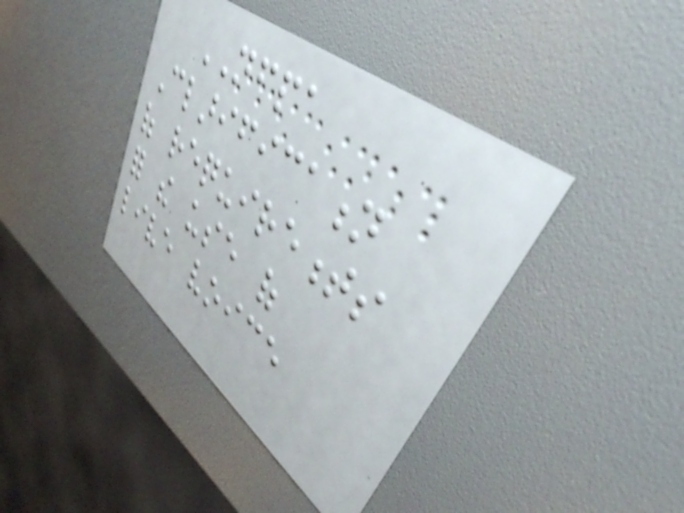NFPA
Clarification
of requirements
for the use of
live voice
